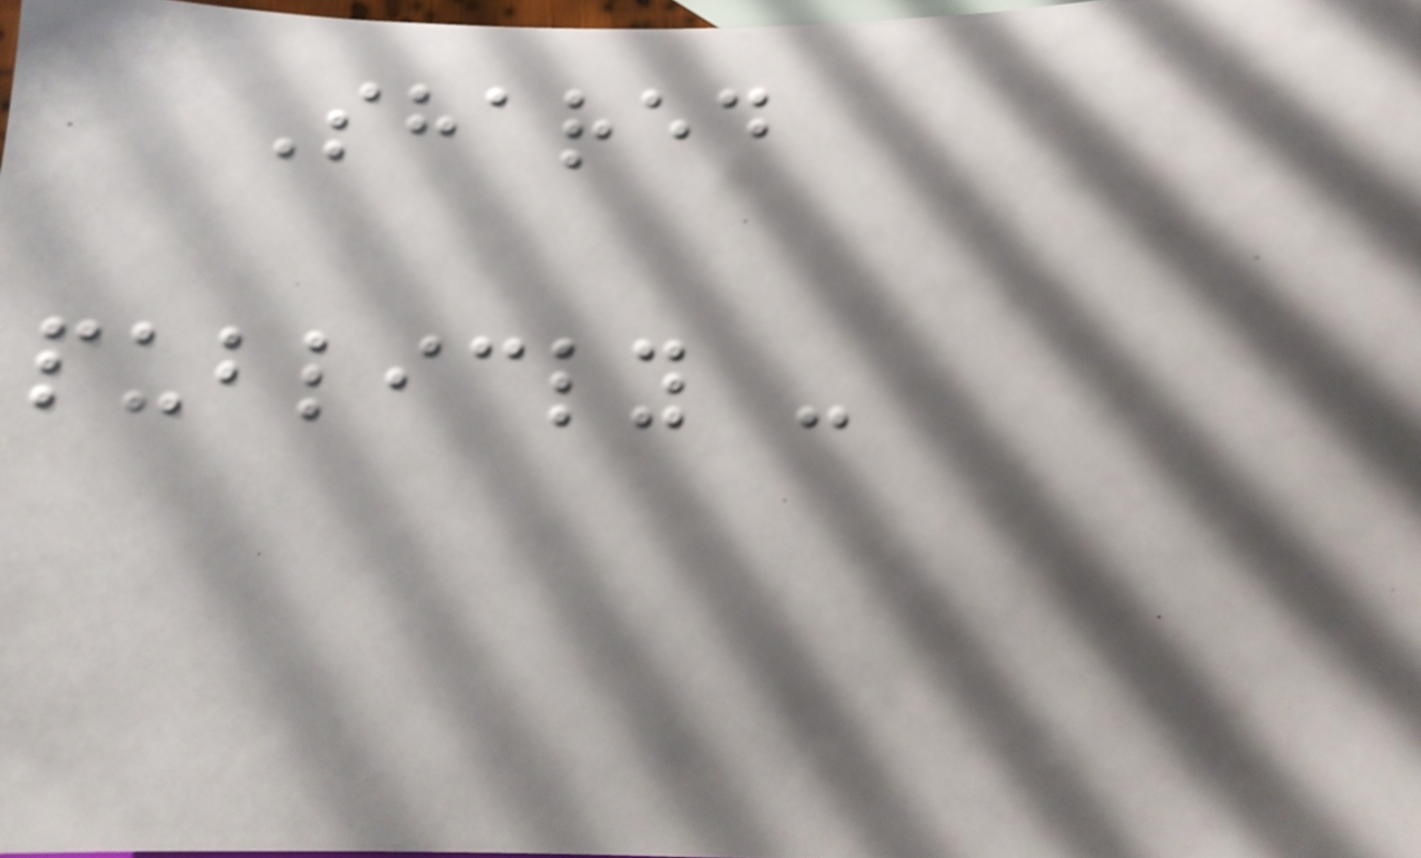Shared
publicly -
